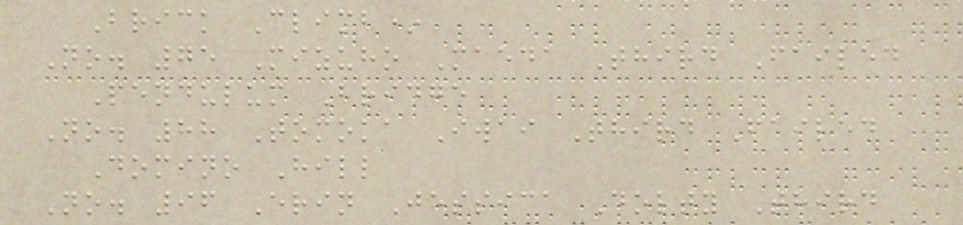Brick Climb*
No. 75 Mizuho Maeda Third Failed
Pendulum Bridge
No. 88 Tomoka Iwai Third Failed
Domino Hill
No. 96 Erin Jessica Dolty Third
